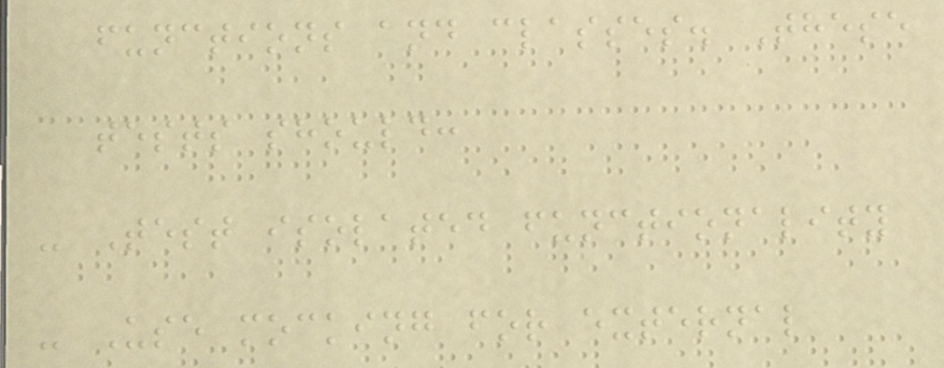functions and classes. These
tests should:
- Test isolated functionality
- Use mocking for external
